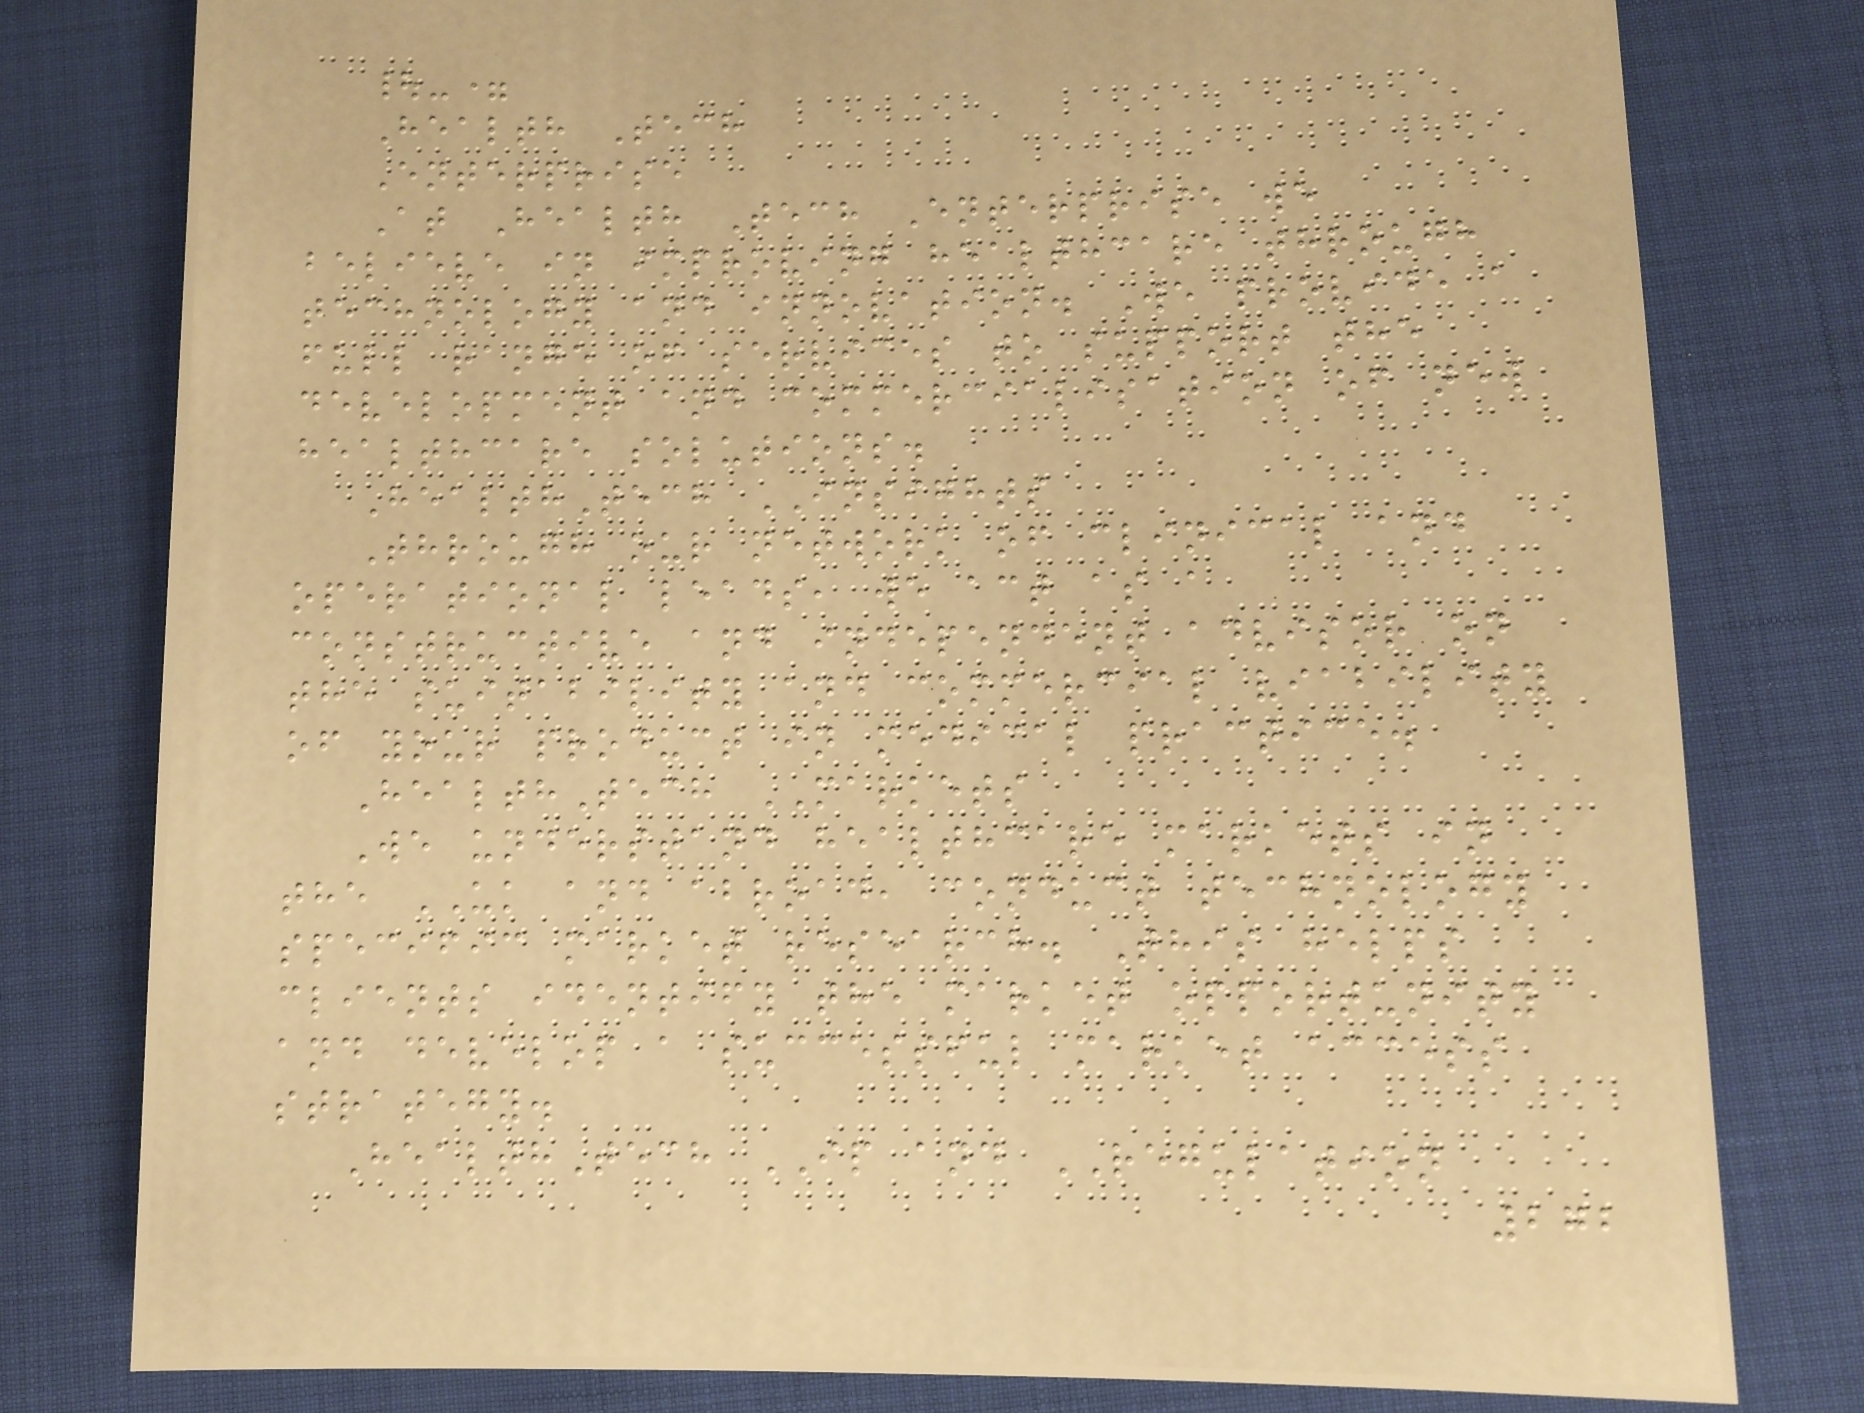|-=
Health Tech
Enterprise
At Health Tech Enterprise we
believe in improving healthcare through
technology and innovation. We provide a
full range of services to support the
development and commercialisation of new
healthcare solutions.
HealthTech INSIGHTS
Through our network of clinical and
operational leads, we act as a
constructive and independent advisor on
the suitability and commercial viability
of your product in medical practice.
HealthTech MARKETS
We understand healthcare markets in
the UK and abroad, conduct technology
specific market research. This helps
clients identify the market opportunity
and develop a successful market access
strategy.
HealthTech IP and REGULATION
272
